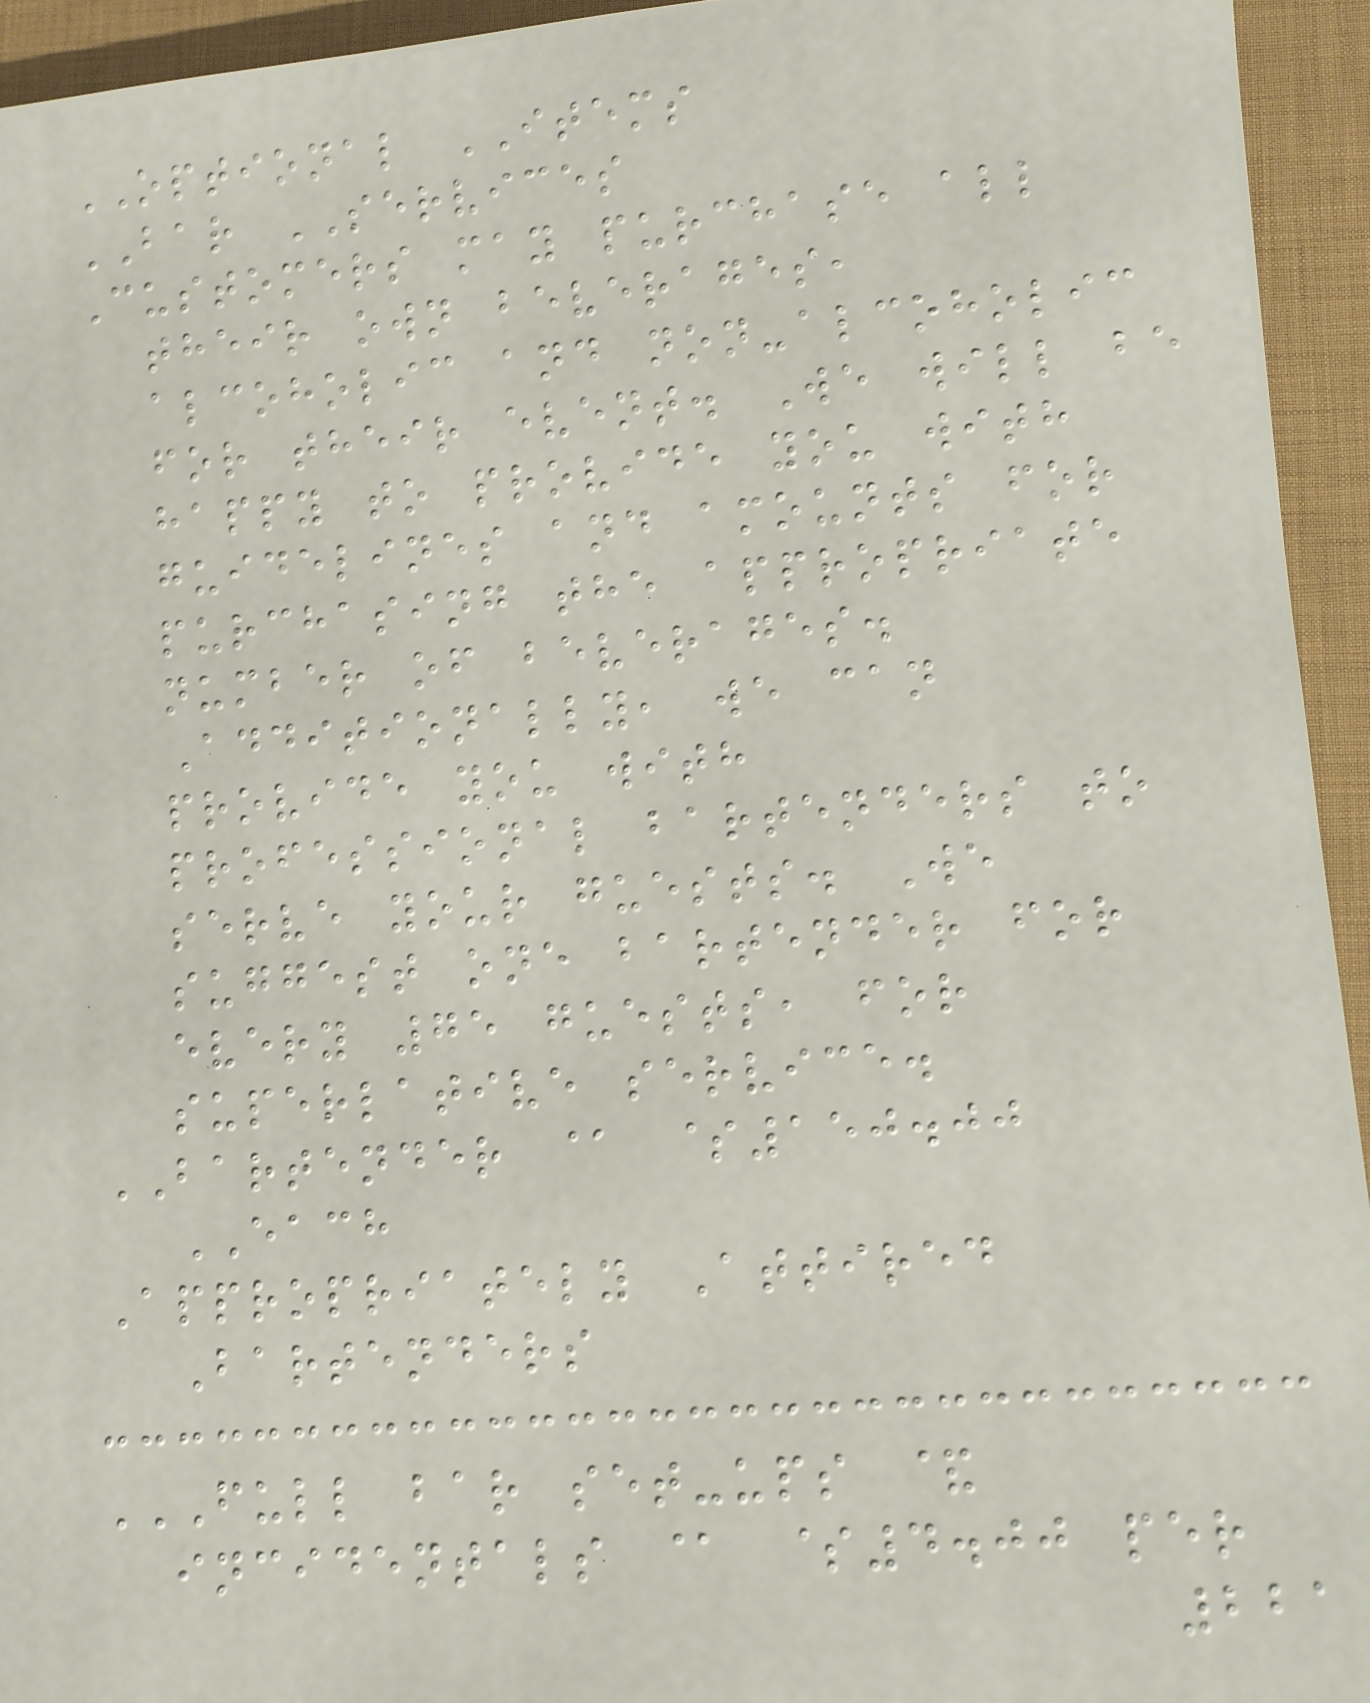OPTIONAL ITEMS
BAR SERVICES
Customers may purchase all
their own beverages,
alcoholic and non-alcoholic
for their event. We will be
happy to provide you with
guidelines and amounts for
purchasing the appropriate
number of beverages.
Additionally, we can
provide you with
professional bartenders to
serve your guests. We
suggest one bartender for
every 75 guests, for
superlative service.
BARTENDER @ $150.00
EACH
Appropriately Attired
Bartenders
FULL BAR SET-UPS &
INCIDENTALS @ $4.00 PER
221
